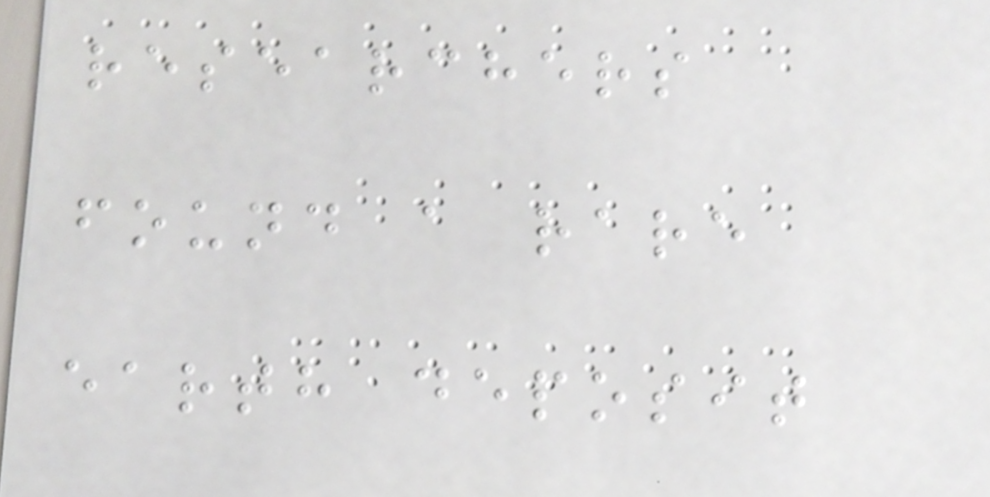researchers
found a rare
earth deposit
